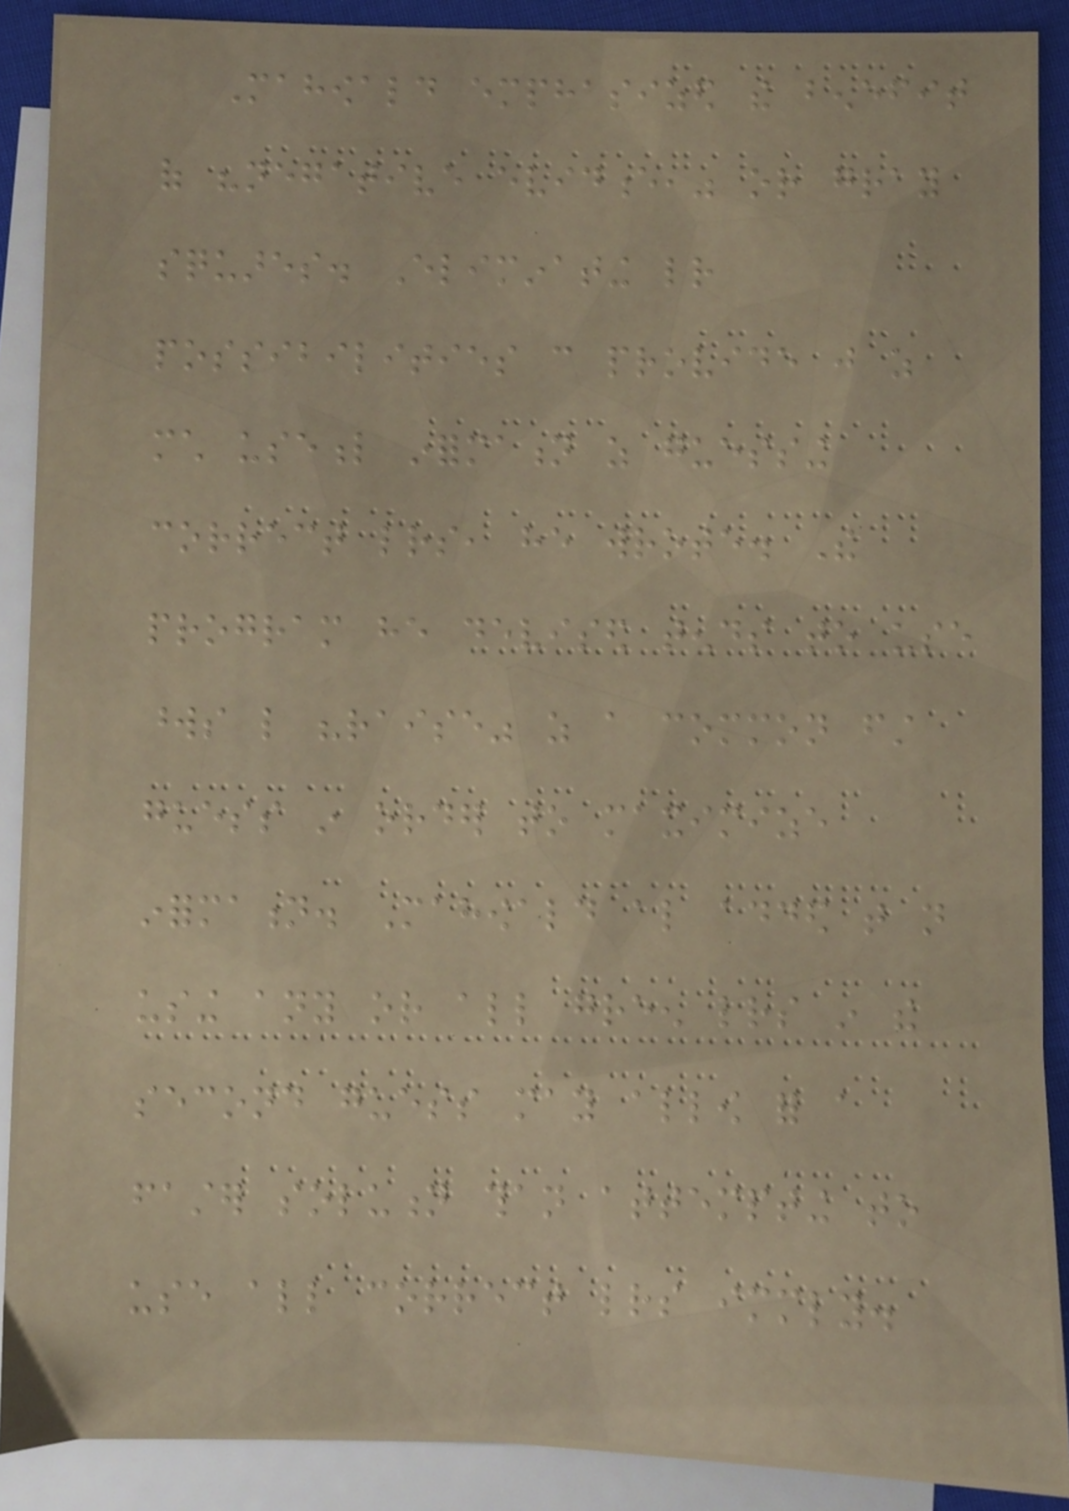Mahowald emphasized the benefit
of "negative evidence," or gray
squares. Eliminating letter
possibilities can provide just as
much useful information as guessing
correct letters, he wrote. The
program he devised tends to use
words like "raise" as a common first
guess in order to maximize
information. Mahowald also added that not
using any or all green letters in the
second guess may allow for a
faster solution than attempting to
use all correct letters immediately.
